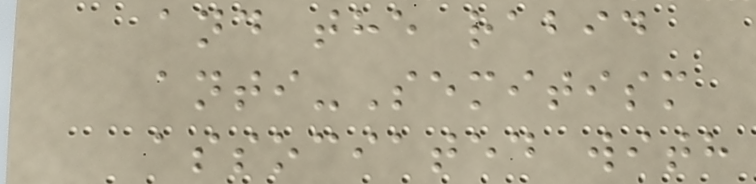and the rabid
anti-Semitism
associated with
